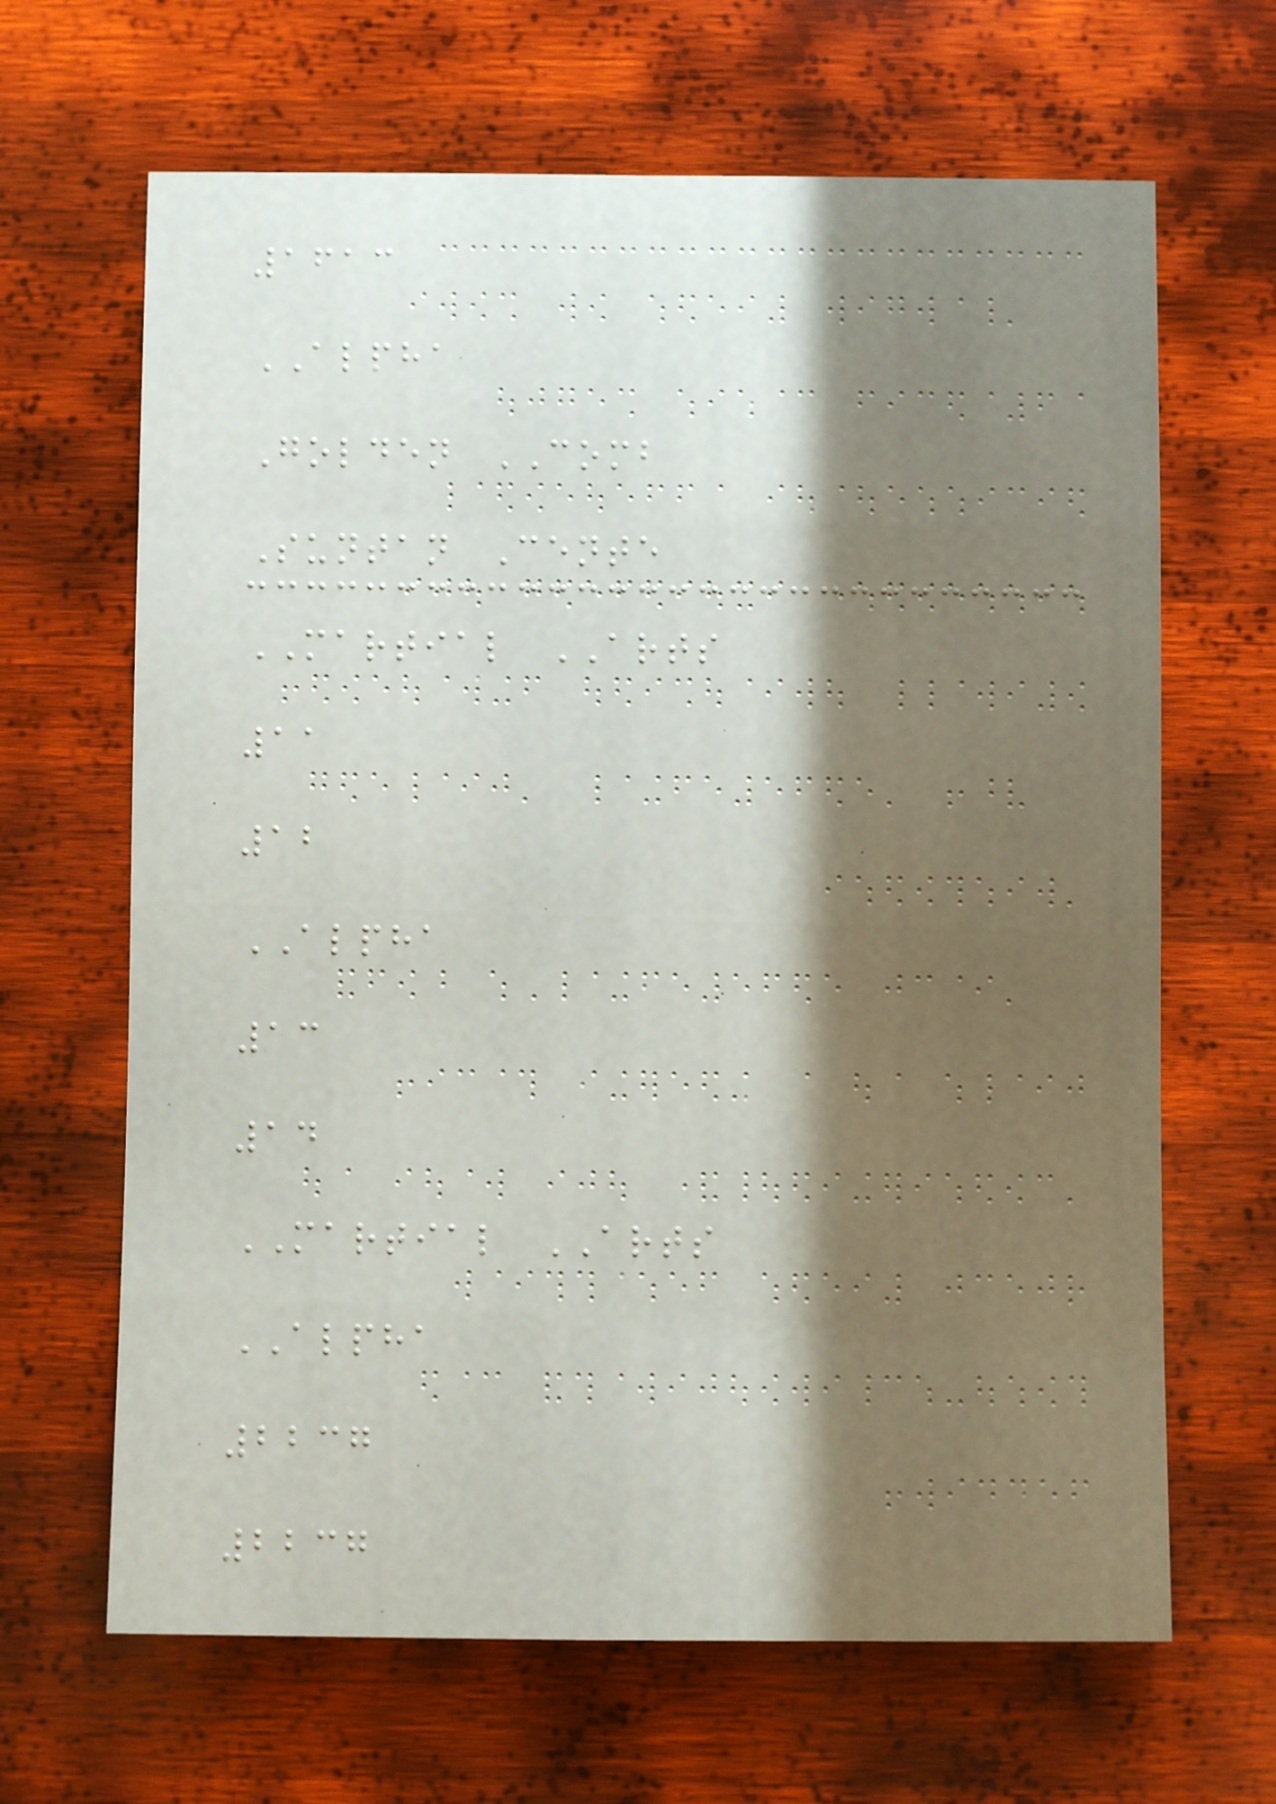1613
ALPHA
Golden COMB
Suntan Cente
MARTIAL ARTS
11
12
ALPHA
13
14
MARTIAL ARTS
ALPHA
2237
2237
